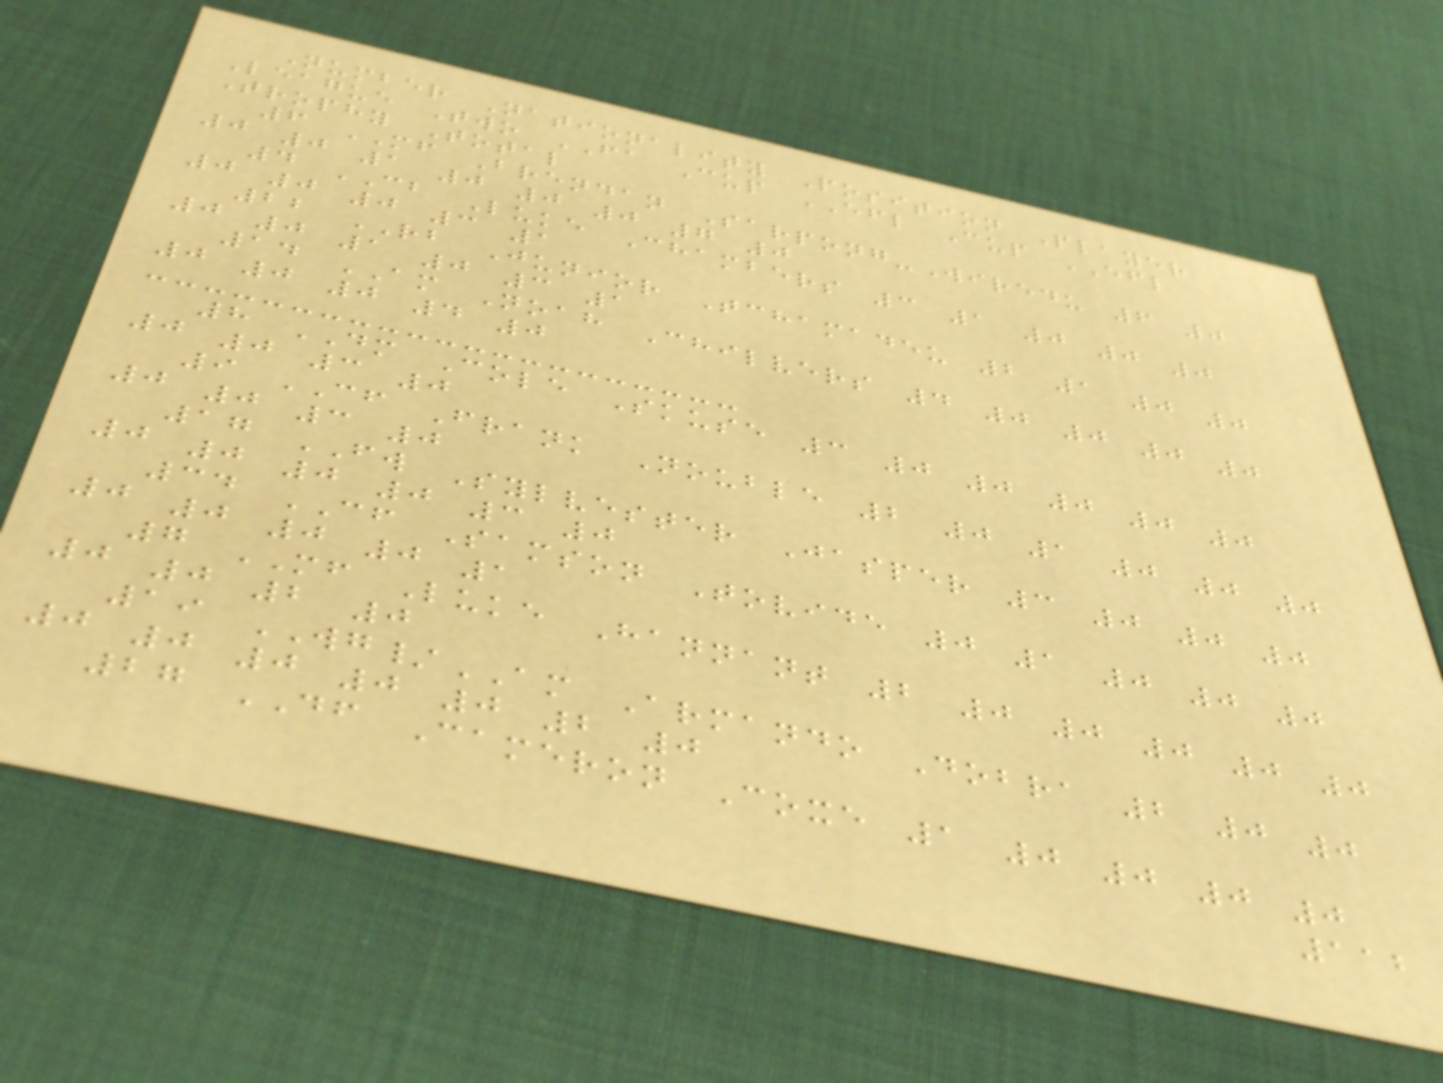Number Nationality Position Player
League Two FA Cup EFL Cup EFL
Trophy Total
6 MF Brendan Sarpong-Wiredu 6 0
0 0 1 0 0 0 7 0
4 CB Luke Chambers 3 1 0 0 0
0 0 0 3 1
22 RB Junior Tchamadeu 2 1 0 0
0 0 1 0 3 1
14 AM Noah Chilvers 4 0 0 0 0
0 0 0 4 0
8 DM Cole Skuse 3 0 0 0 0 0
0 0 3 0
9 CF Frank Nouble 2 0 1 0 0 0
0 0 3 0
17 FW Sylvester Jasper 3 0 0 0
0 0 0 0 3 0
34 CF Samson Tovide 0 1 0 0 0
0 0 0 0 1
7 MF Luke Hannant 2 0 0 0 0 0
0 0 2 0
19 WG/AM Armando Dobra 2 0 0
0 0 0 0 0 2 0
27 DF Cameron Coxe 1 0 0 0 0
112
